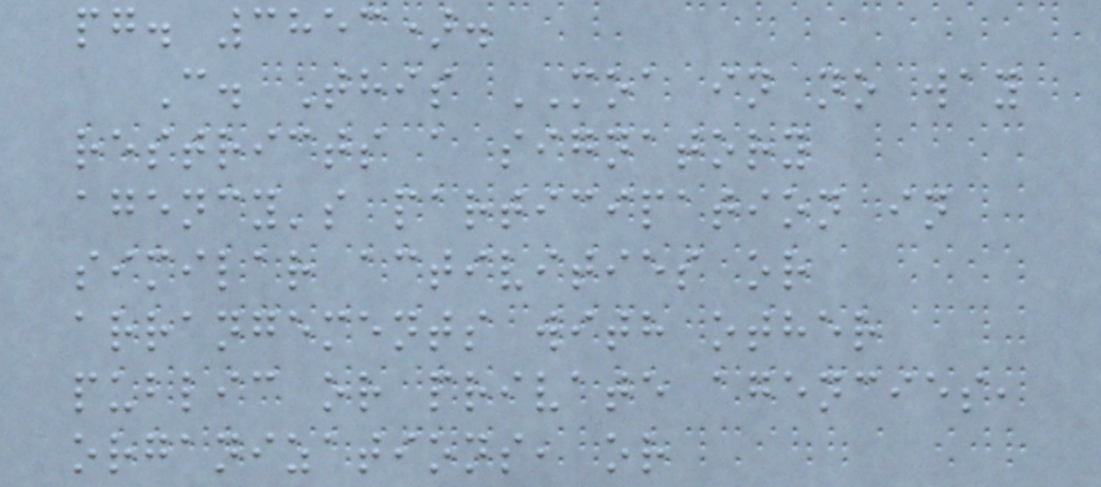pg. 3853).
C. This MOA in no way
restricts a signatory
agency's participation in
similar activities or
arrangements with other
public or private agencies,
organizations, or
